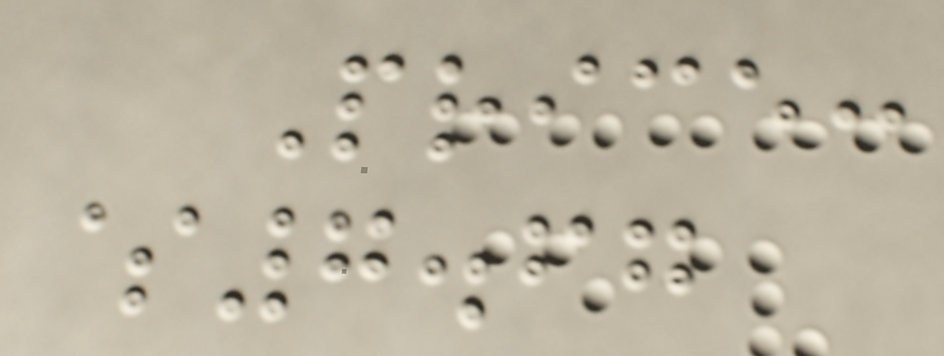Price:
$7.67
